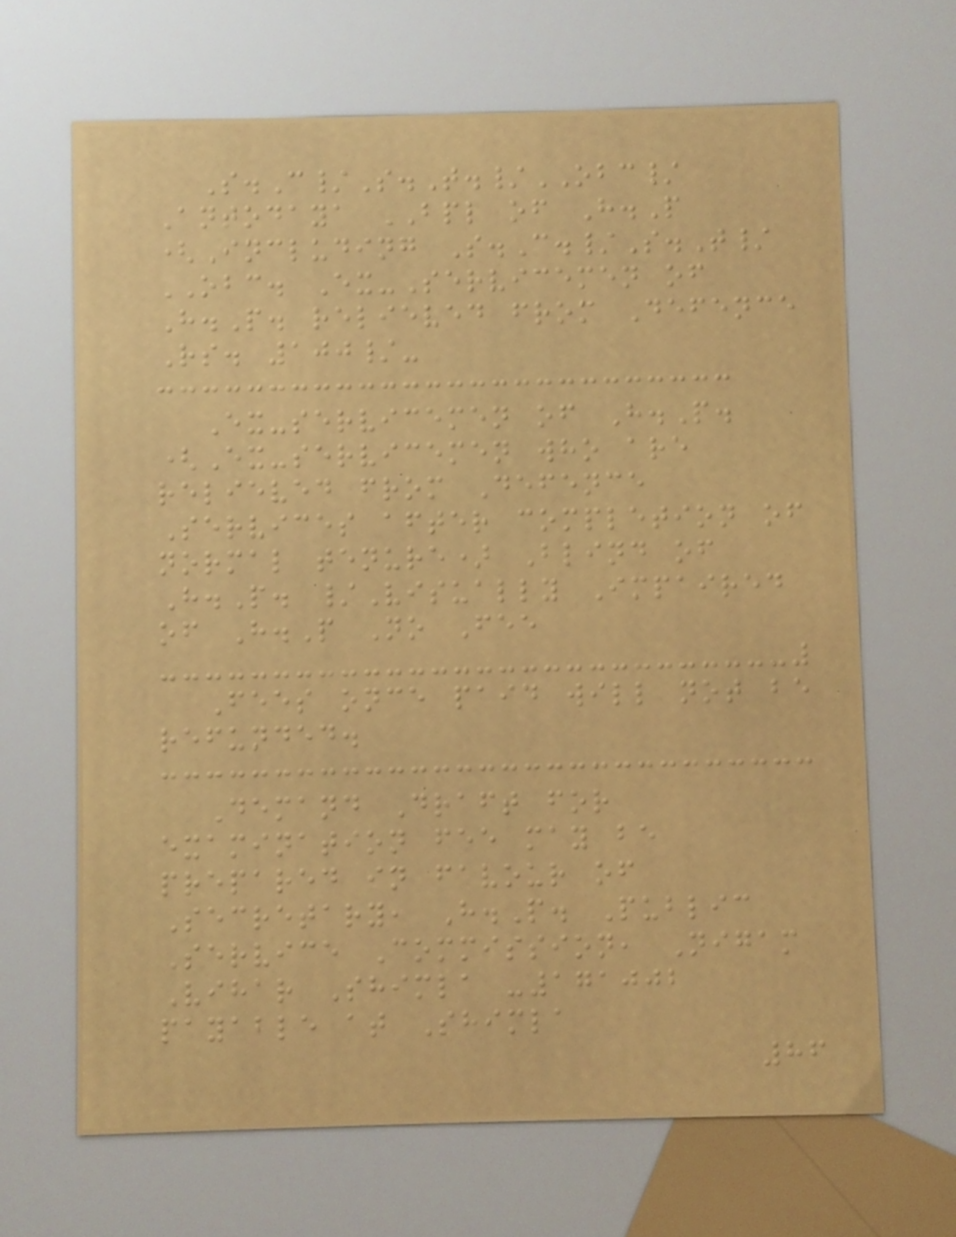S.C/S.T./OBC/
Antodaya BPL of H.P
(Including S.C./S.T/
OBC. Ex-Servicemen of
H.P. relieved from Defence
Rs. 100/-
Ex-servicemen of H.P.
(Ex-servicemen who are
relieved from Defence
Services after completion of
normal tenure) Blind of
H.P. /Visually Impaired
of H.P No Fee
Fees once paid will not be
refunded.
Demand Draft for
examination fee may be
prepared in favour of
Secretary, H.P. Public
Service Commission, Nigam
Vihar Shimla -171002
payable at Shimla
86
